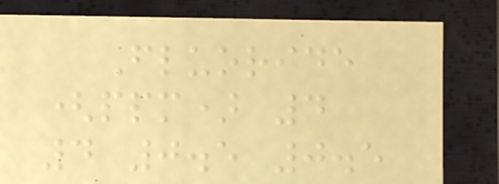Fluoride
(ppm) 4
4 0.5 0.5
